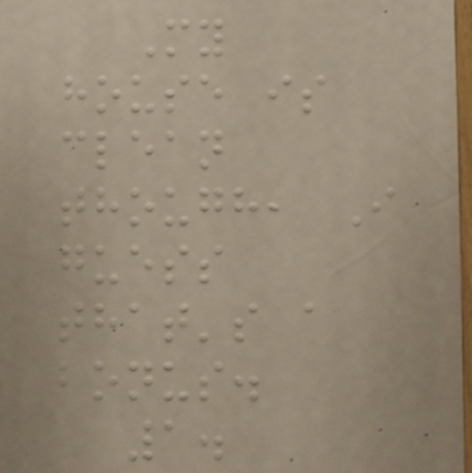My
house is
clean
though, I
guess
that's a
bonus.
1.
